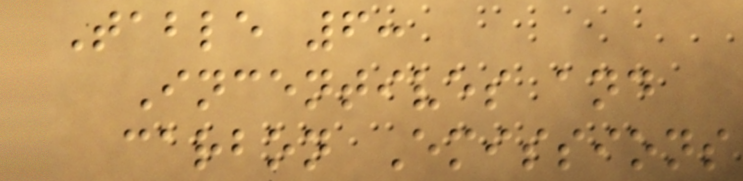Table 6:
Incentives and
carbon Emissions
